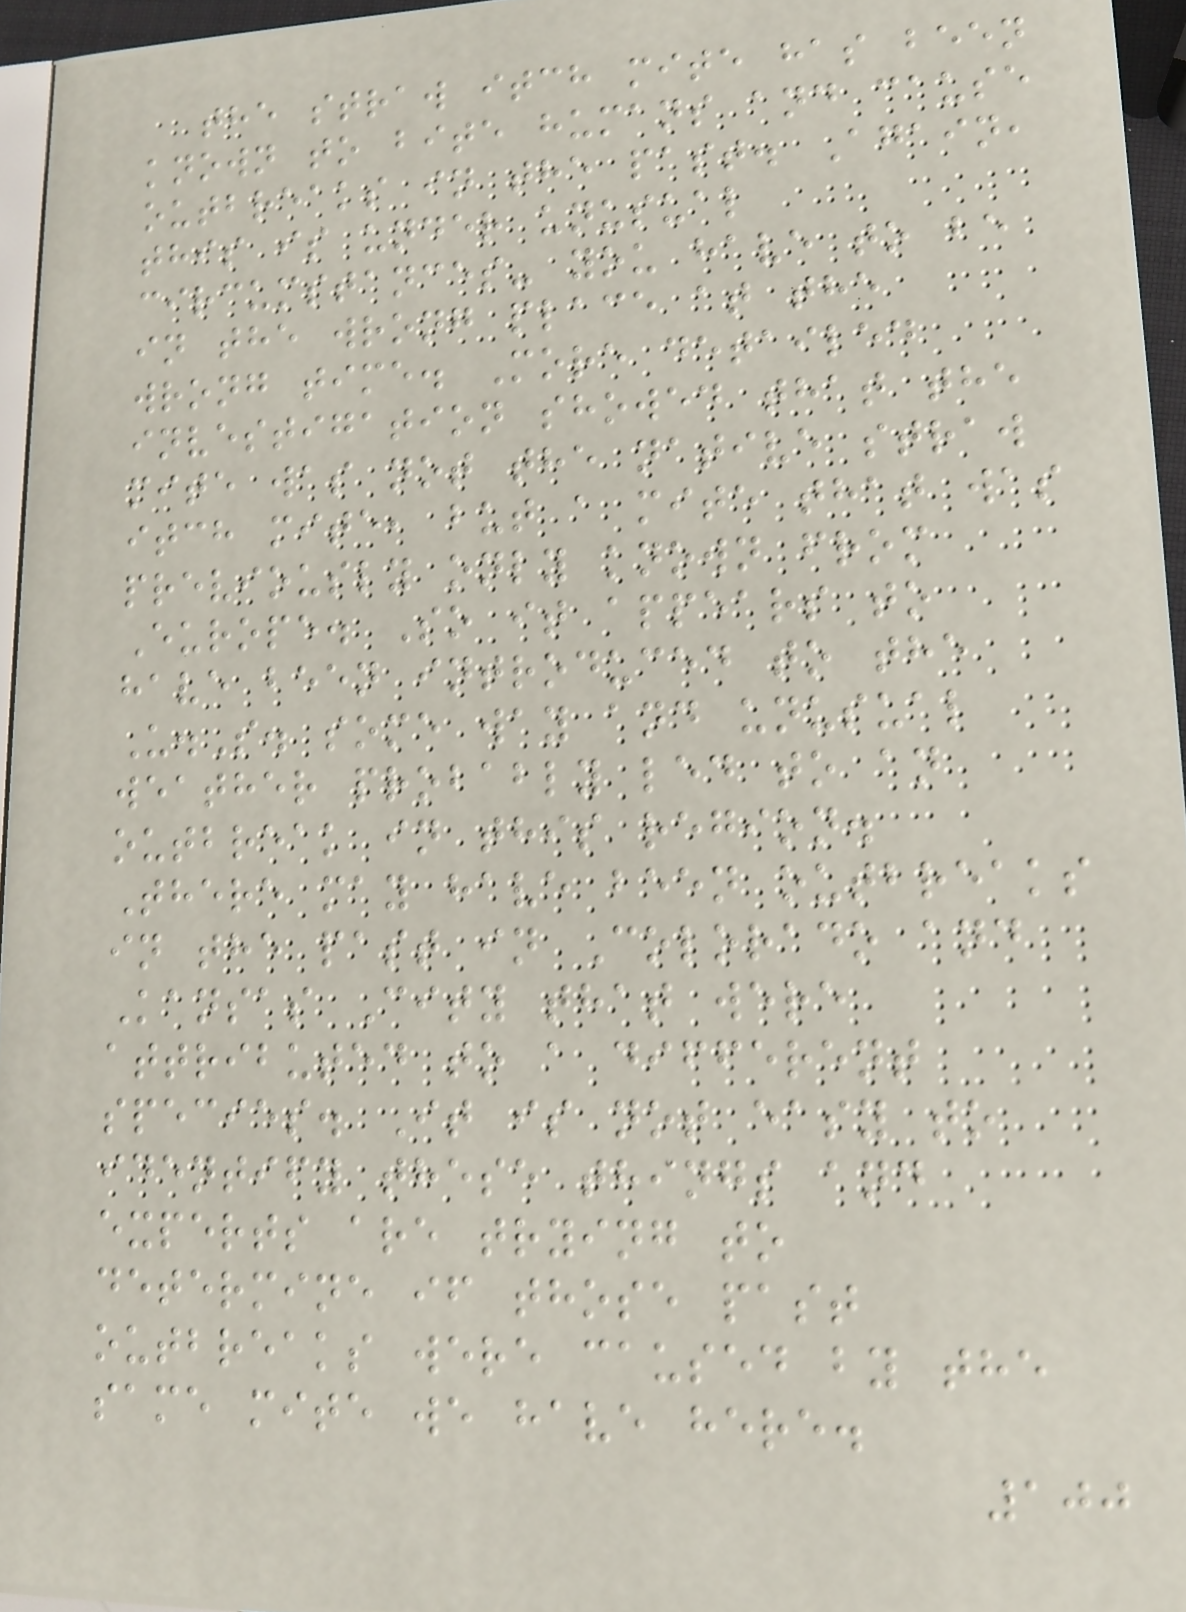the straw itch mite has been
known to bite humans and cause
outbreaks in the past. Again,
this is under unusual
circumstances- you have to be
in the wrong place at the
wrong time. More detailed
investigation showed that the
mite was not the native straw
itch mite, but a mite that was
previously only known from
Europe. So it appears to
have been introduced to the
U.S. some way and unusual
weather probably led to an
outbreak in this region.
There may have been outbreaks
in the past in Colorado and
Kansas City that were
attributed to a different
species. It is not easy to
identify these things and
experts are trying to
determine if those past
outbreaks were caused by the
same mite we have here.
100
